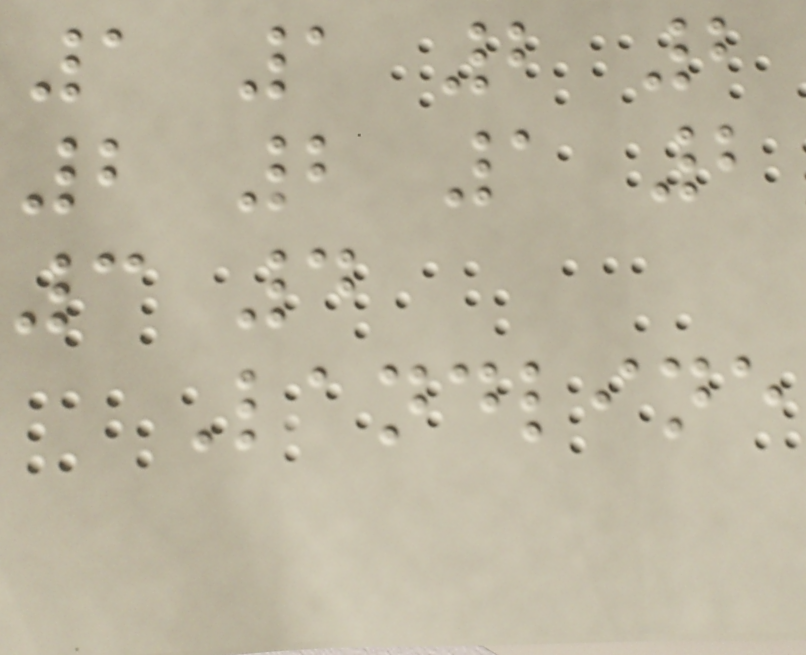1 1 2 2
2 2 1 2
3 4
Landline
